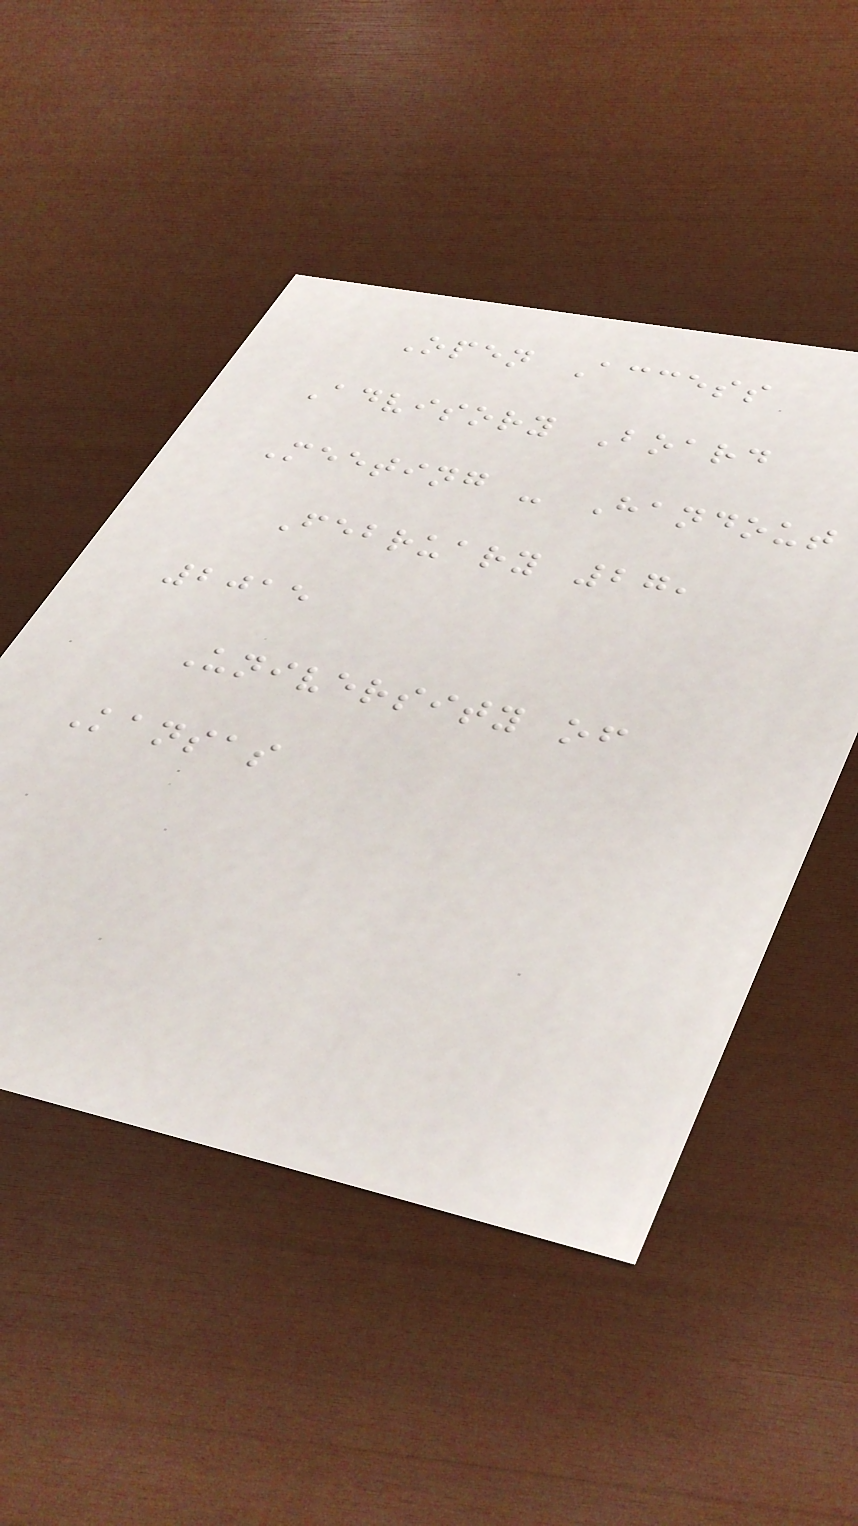Open Access
Advisory Board
Meeting - Handout
February 27,
2015
University of
Kansas
